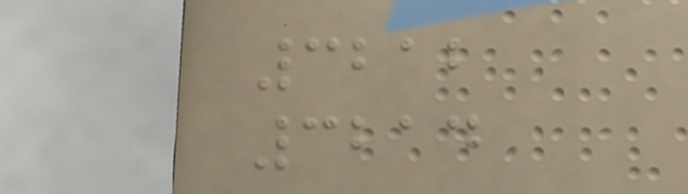3212
3214
